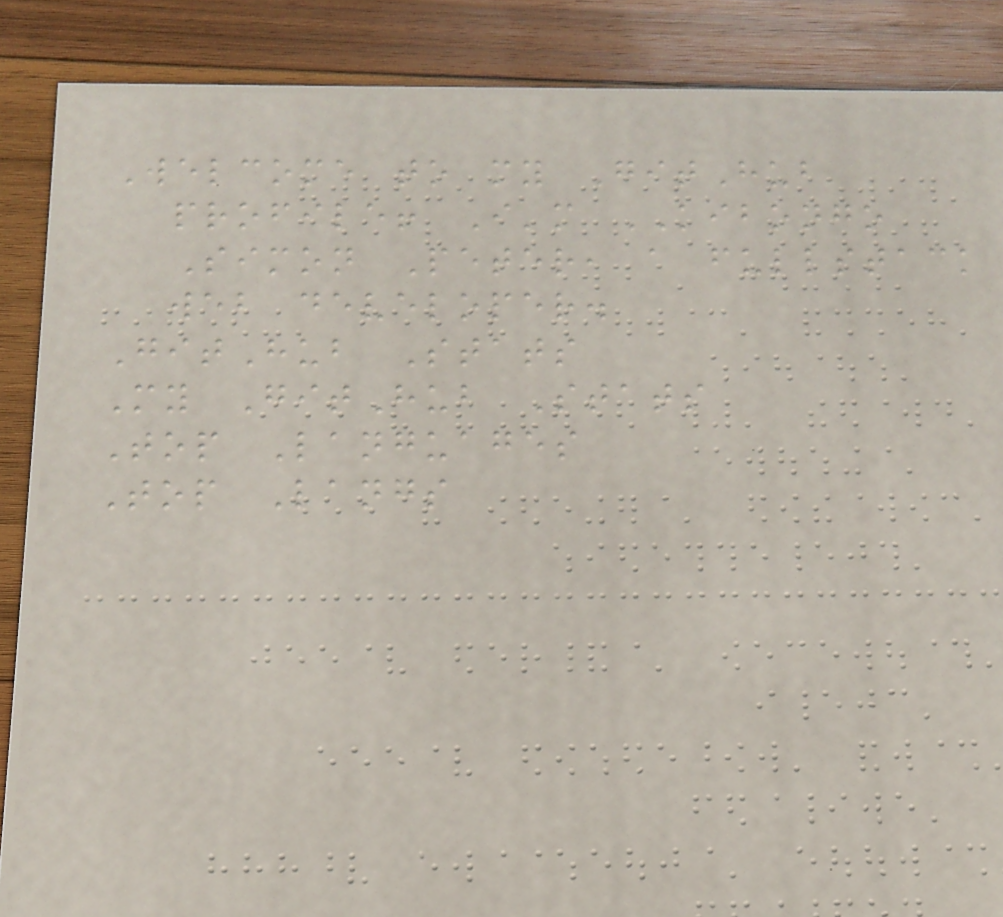Welcome to my GitHub
profile! I'm KIBONGO
Simon Peter, a fullstack
web developer.
GitHub Stats
My GitHub Stats
Top Languages
Top Langs
